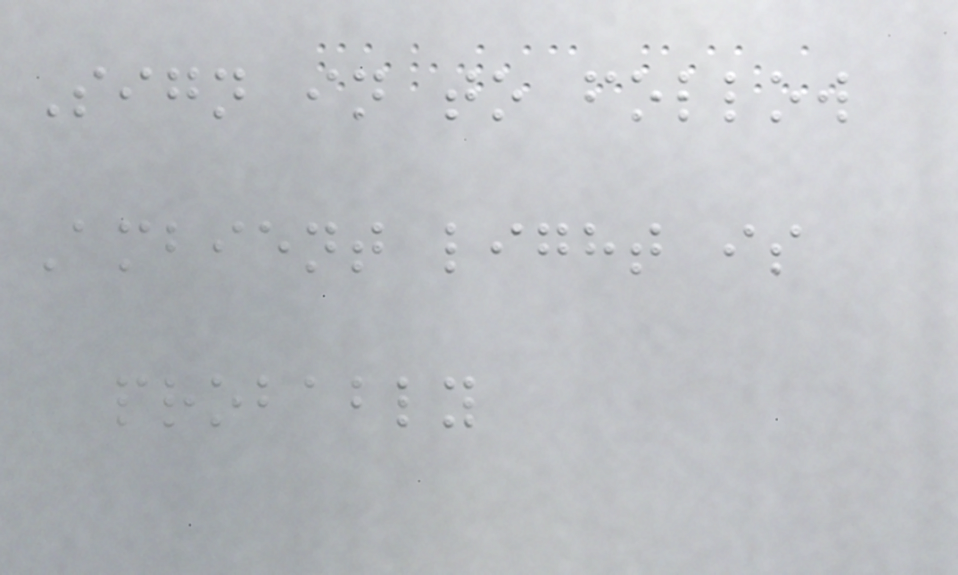Sign in to follow
Ambient light is
probably
